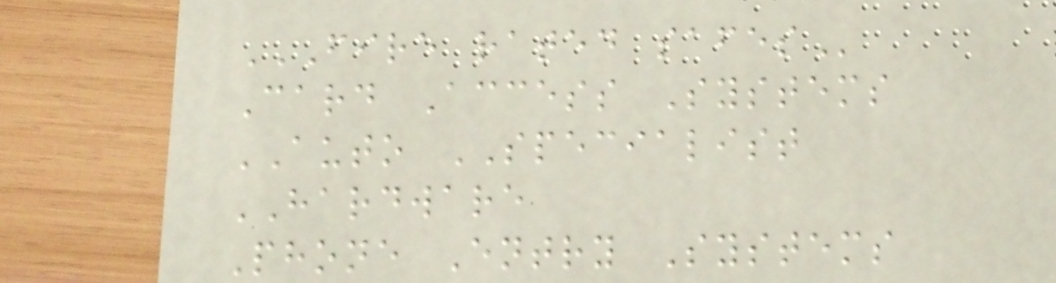FIRE RATED SAFES
Card Access Systems
AUTO SPECIALIST
HARDWARE
Phone Entry Systems
